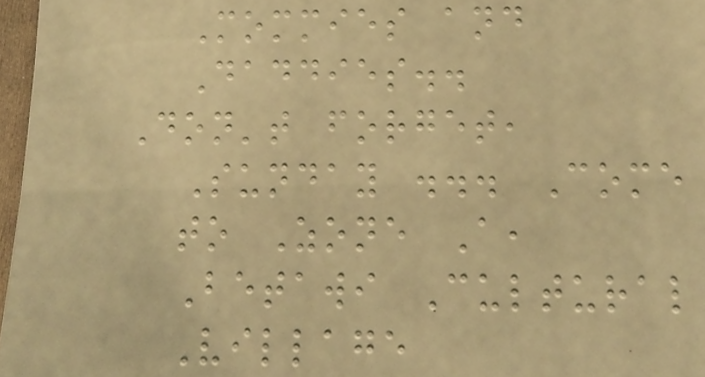Mommies and
Daddies..
Don't forget,
Sunday ... Come
to Zone A,
Betawi Cultural
Village
